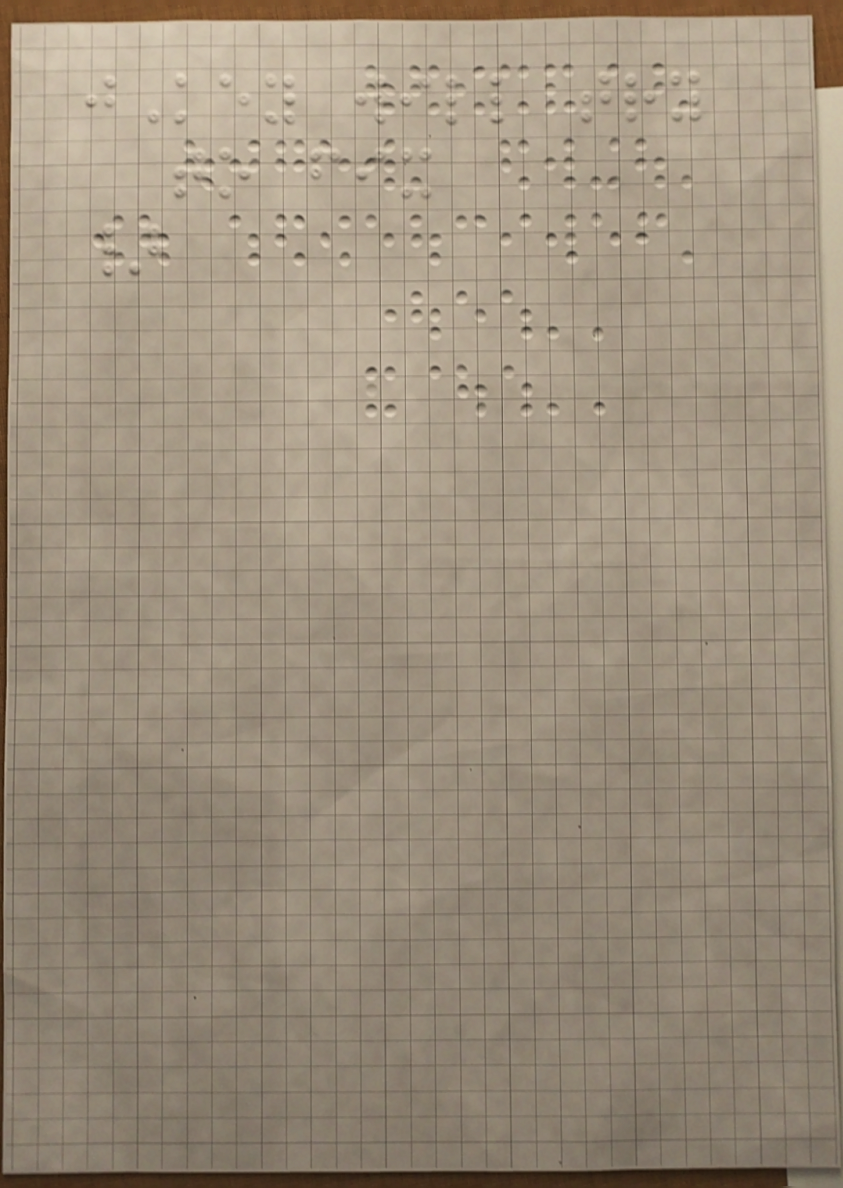jKey will try
to fix
}
